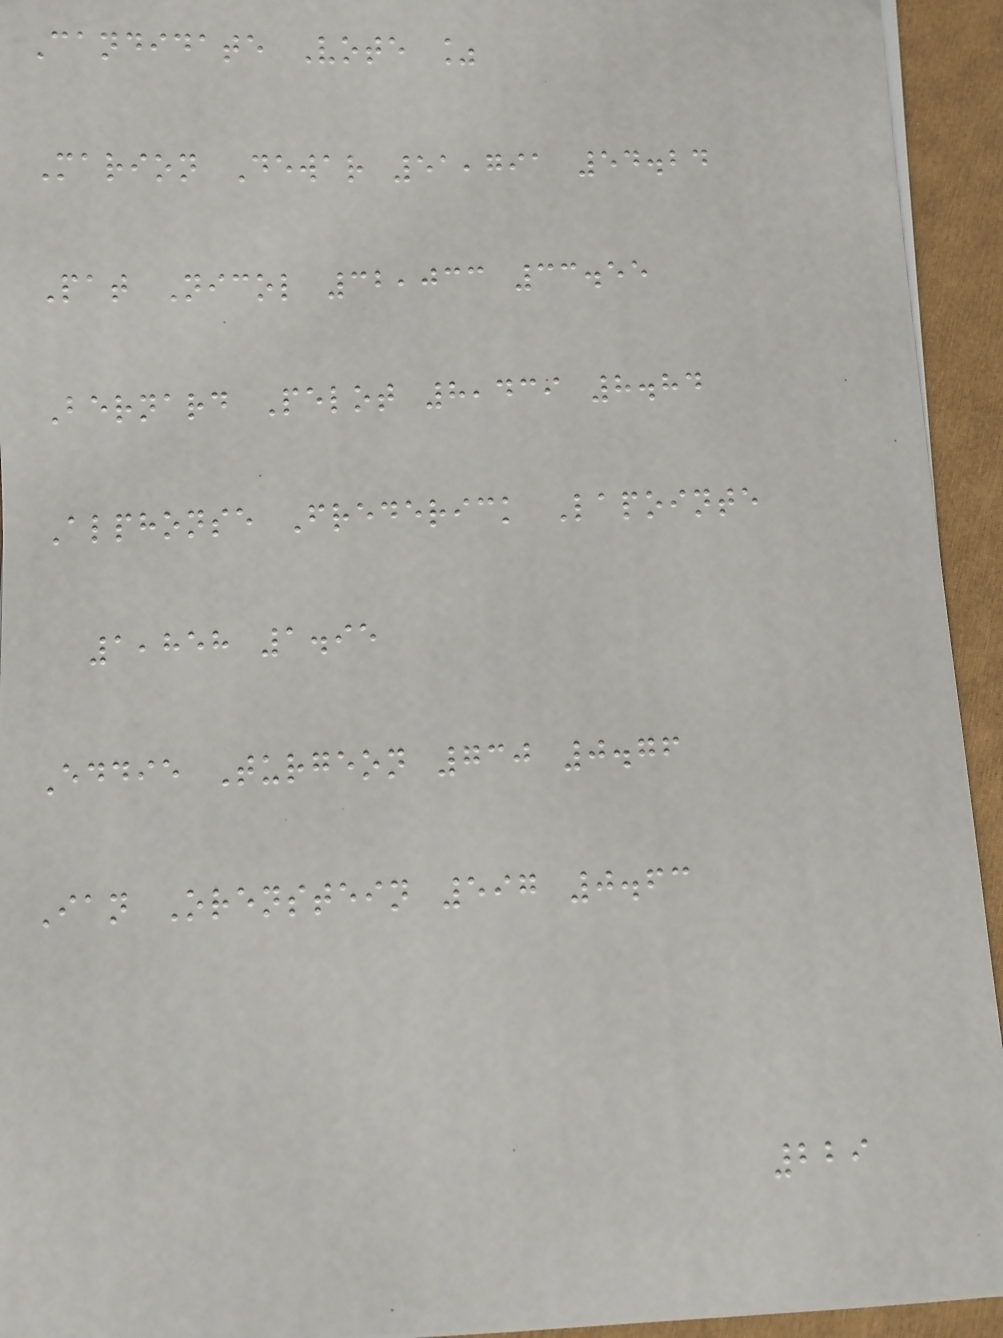Candidate Vote %
Marion Dewar 51,791 54.24
Pat Nicol 32,033 33.55
Bernard Pelot 8,439 8.84
Alphonse Frederick Lapointe
1,858 1.95
Eddie Turgeon 730 0.76
Ian Orenstein 597 0.63
229
